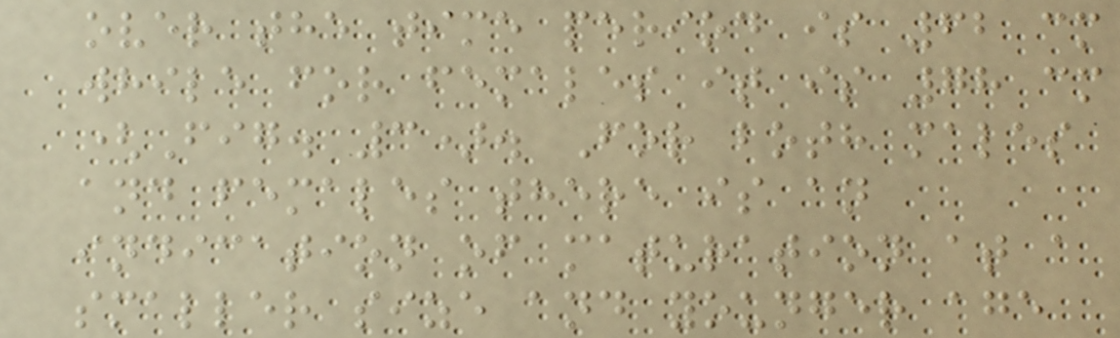over the time period is 62 cm
while for females it is 78 cm
(Fig. 3). For both males
and females there is an
indication of maturation at a
smaller size and younger age
